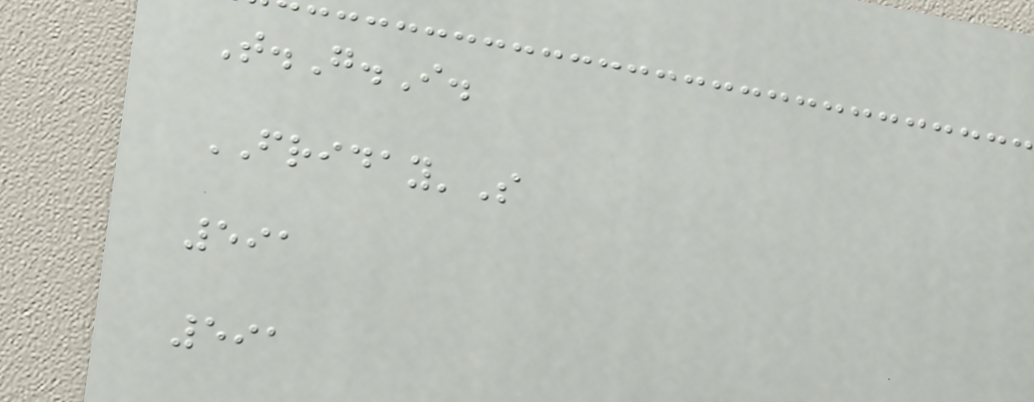T.G.I.
FRIDAY'S
591
591
